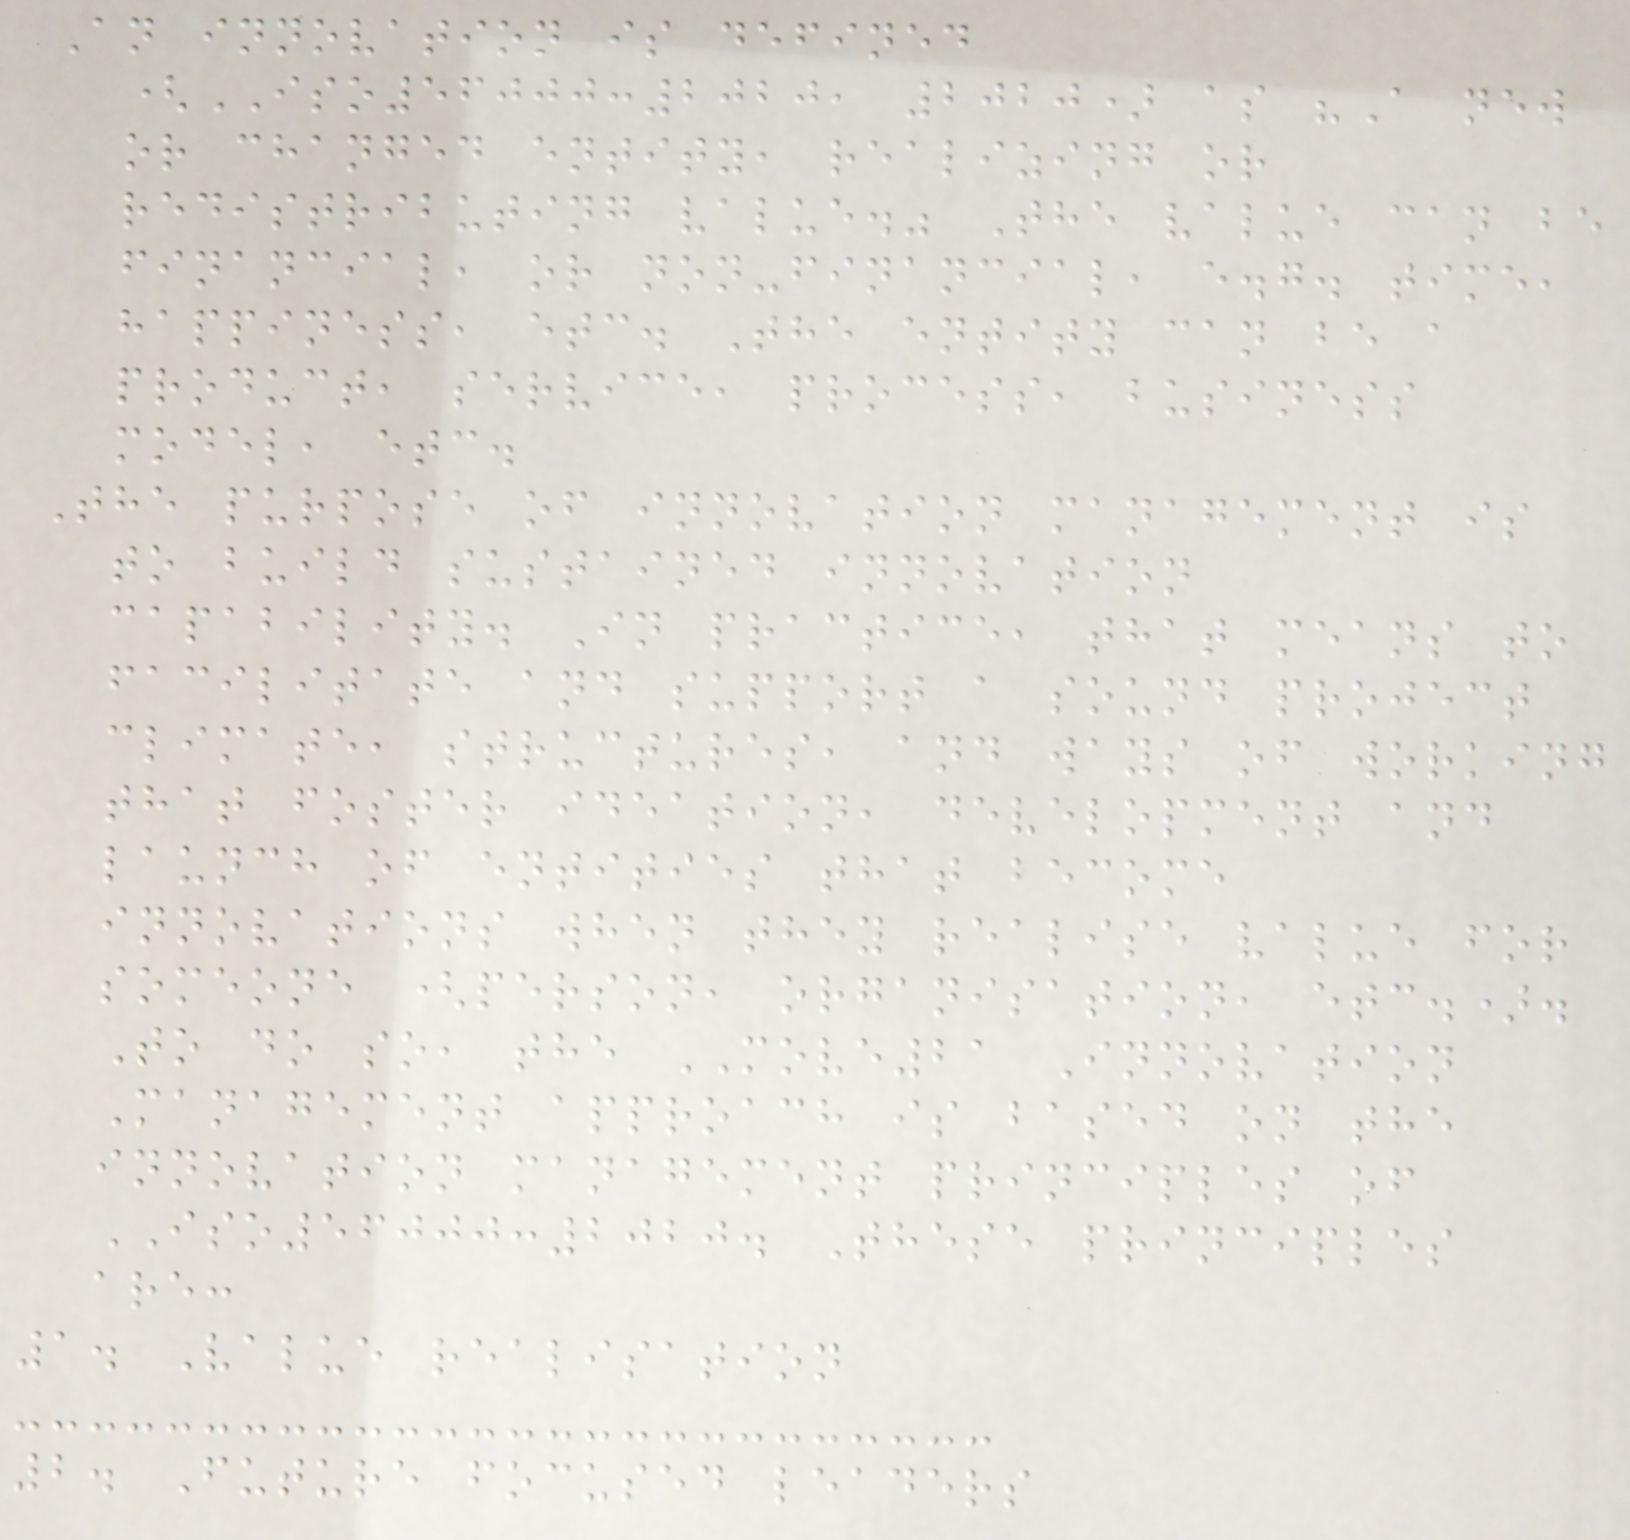An innovation is defined
(ISO56000:2020, 2020) as "A new
or changed entity, realizing or
redistributing value." The value can be
financial, or non-financial, e.g. time,
happiness, etc. The entity can be a
product, service, process, business
model, etc.
The purpose of innovation management is
to build sustained innovation
capability. In practice, that means to
facilitate and support a sound project
climate, structures, and ways of working
that foster ideation, development and
launch of entities that become
innovations when they realise value for
someone (person, organisation, etc.).
To do so, the MOVE21 Innovation
Management approach is based on the
innovation management principles of
ISO56000:2020. These principles
are:
1. Value realisation
2. Future focused leaders
